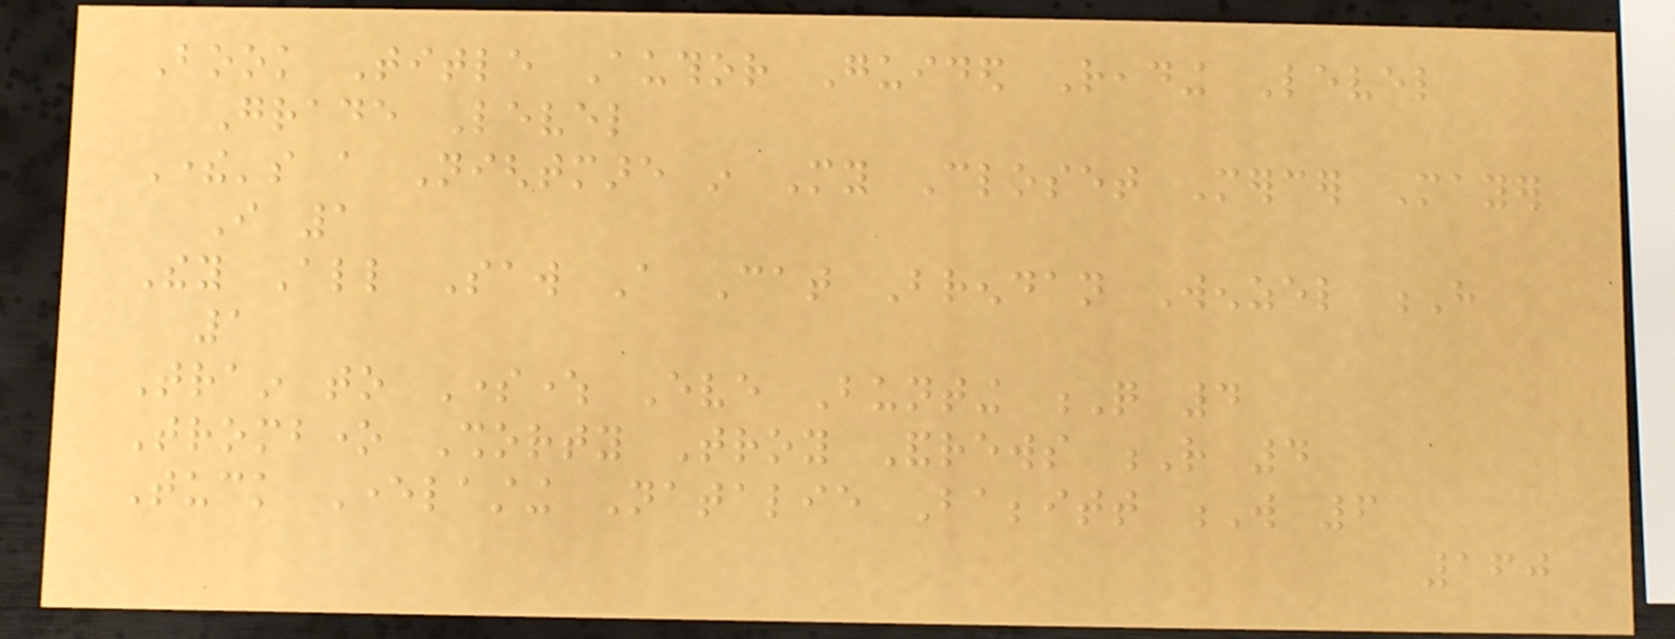Book Title Author Guided Reading Level
Grade Level
There's a Nightmare in My Closet Mercer Mayer
I 1
They All Saw A Cat Brendan Wenzel H
1
Train to Somewhere Eve Bunting Q 4
Trombone Shorty Troy Andrews R 4
Tuck Everlasting Natalie Babbitt W 6
160
